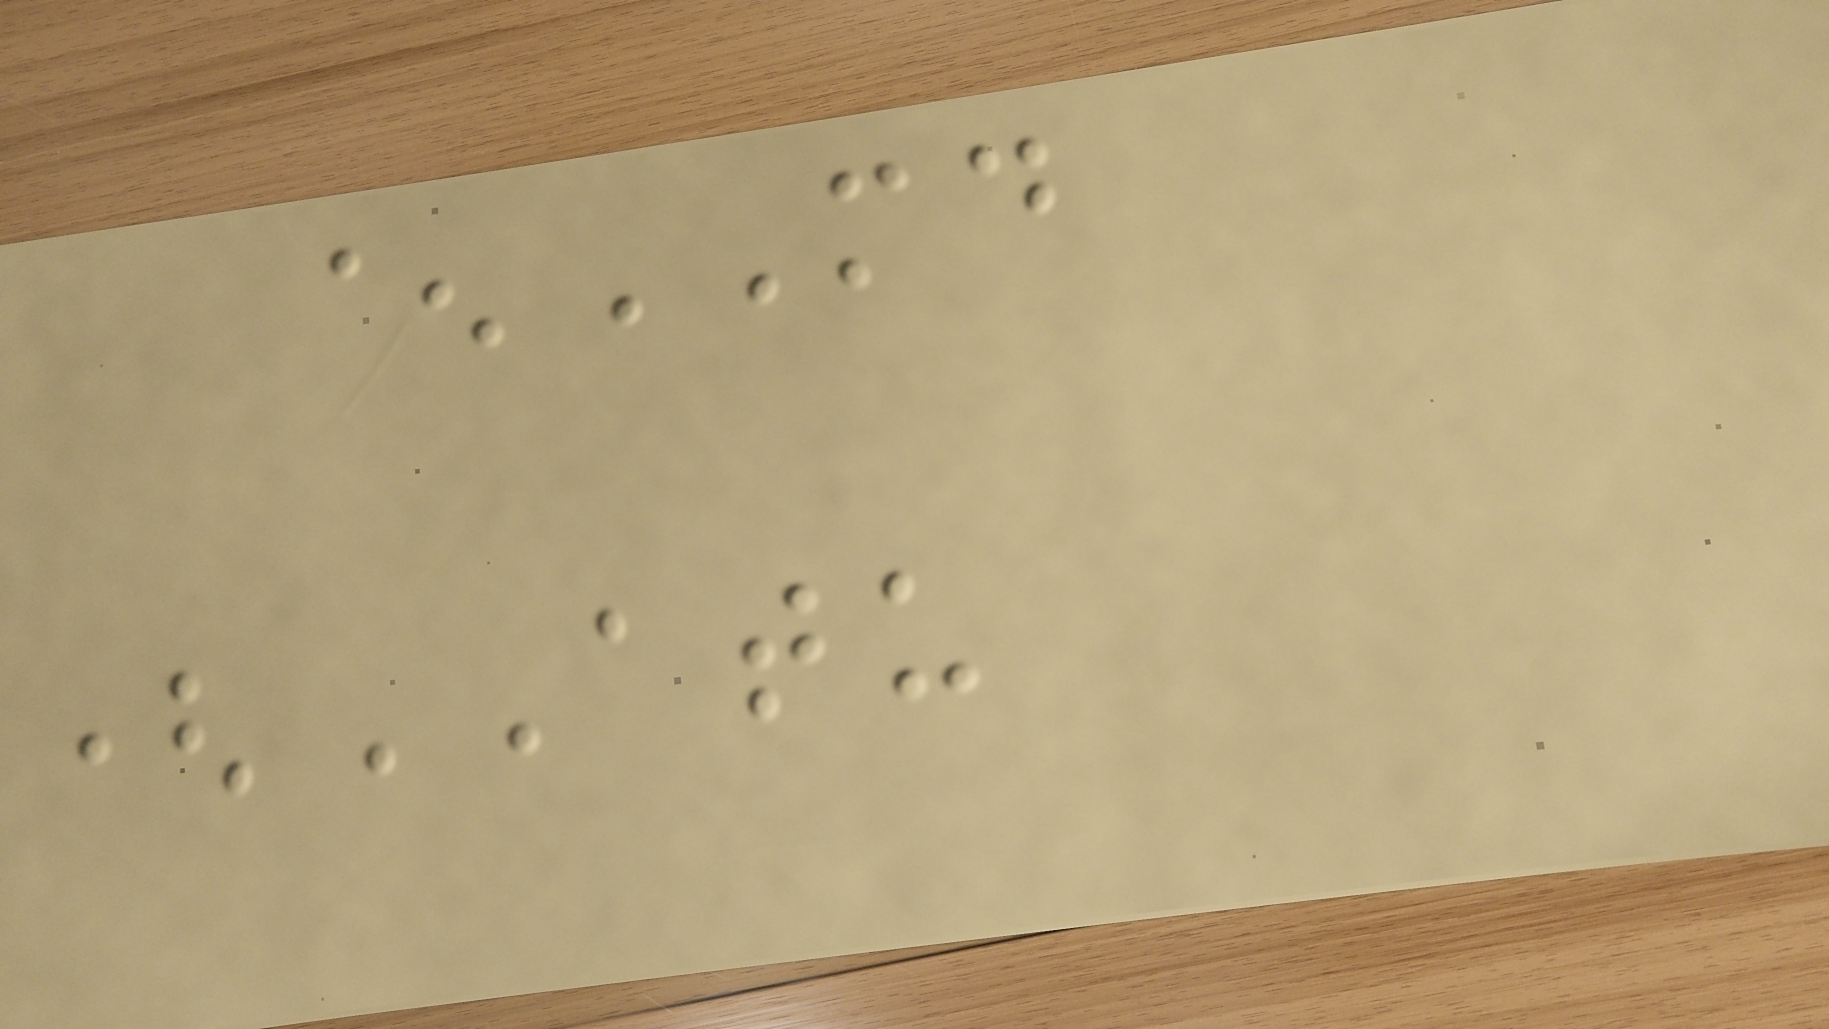^MD
(ATU
